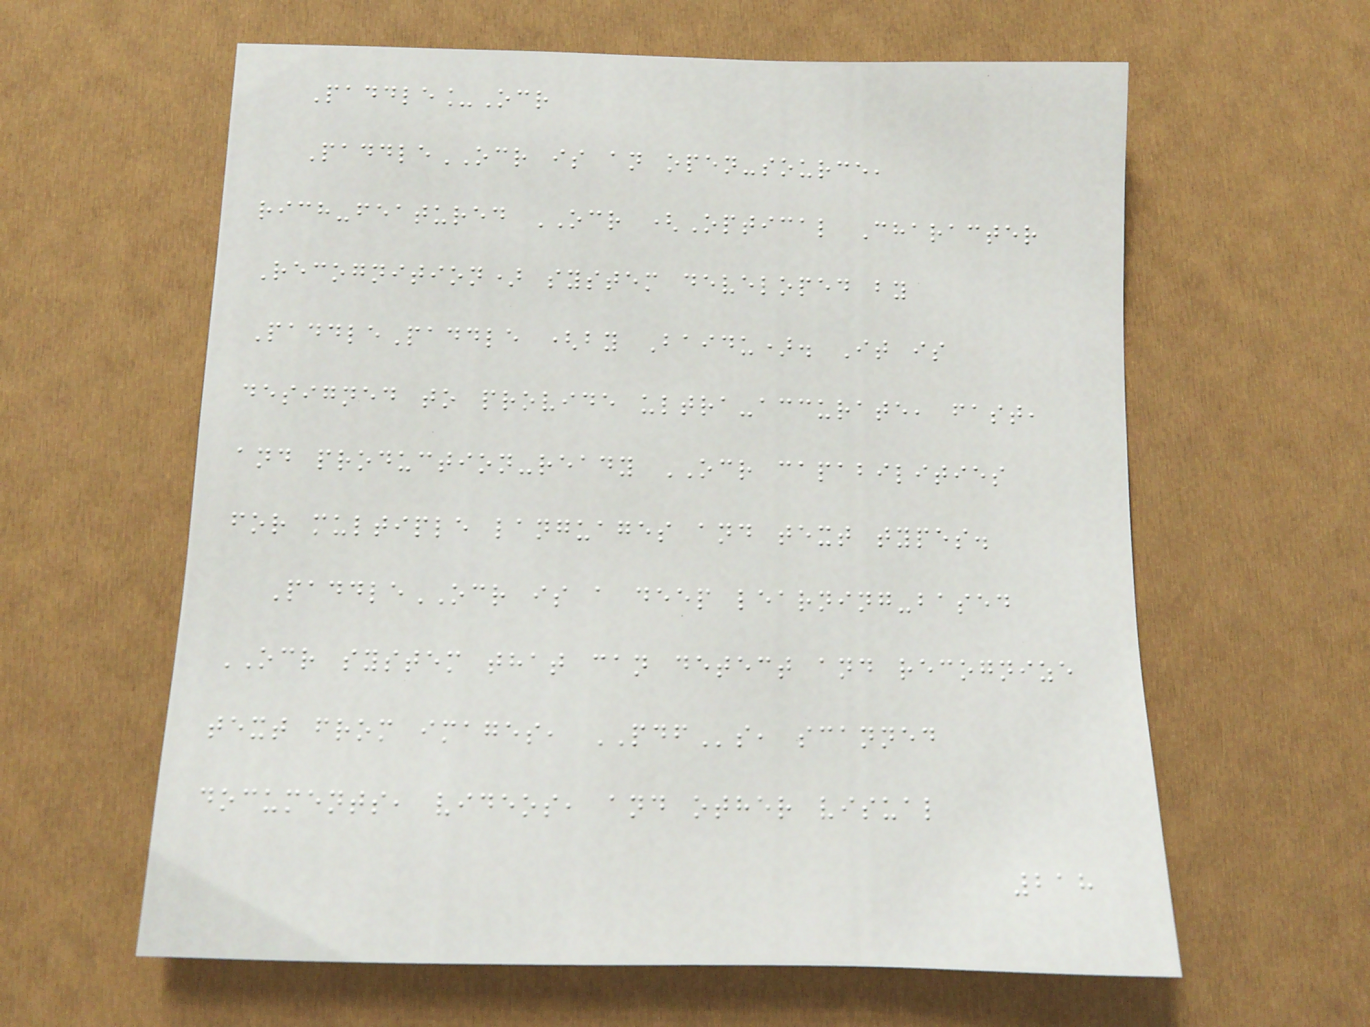Paddle_Ocr
PaddleOCR is an open-source,
rich-featured OCR (Optical Character
Recognition) system developed by
PaddlePaddle (by Baidu). It is
designed to provide ultra-accurate, fast,
and production-ready OCR capabilities
for multiple languages and text types.
PaddleOCR is a deep learning-based
OCR system that can detect and recognize
text from images, PDFs, scanned
documents, videos, and other visual
218
